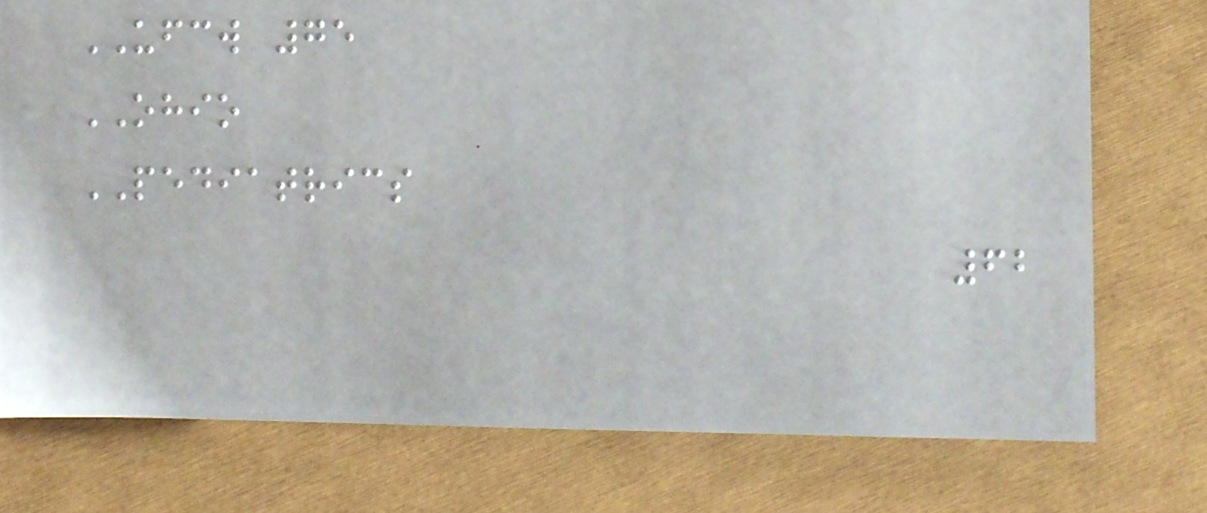UFCW 75
OHIO
PEDIATRICS
62
